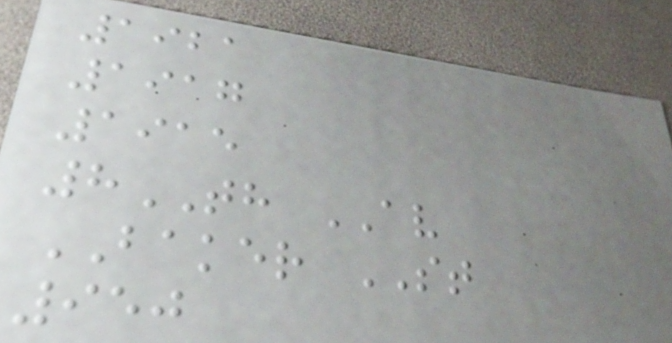1921
1917
1915
8TH AV
BAKER ST
950
